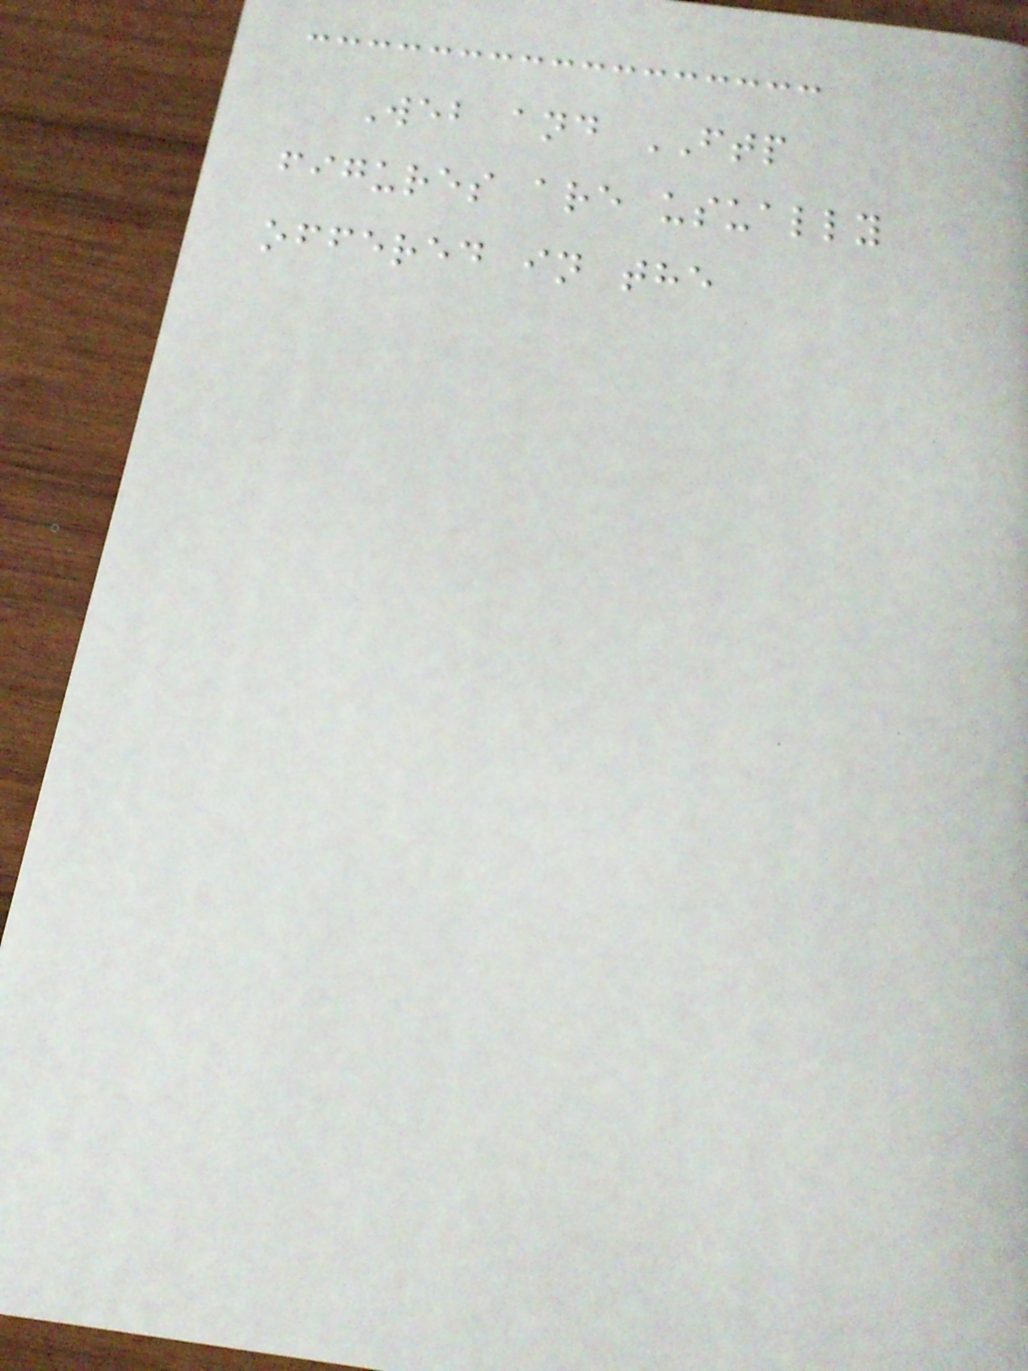Web and FTP
figures are usually
offered in the
